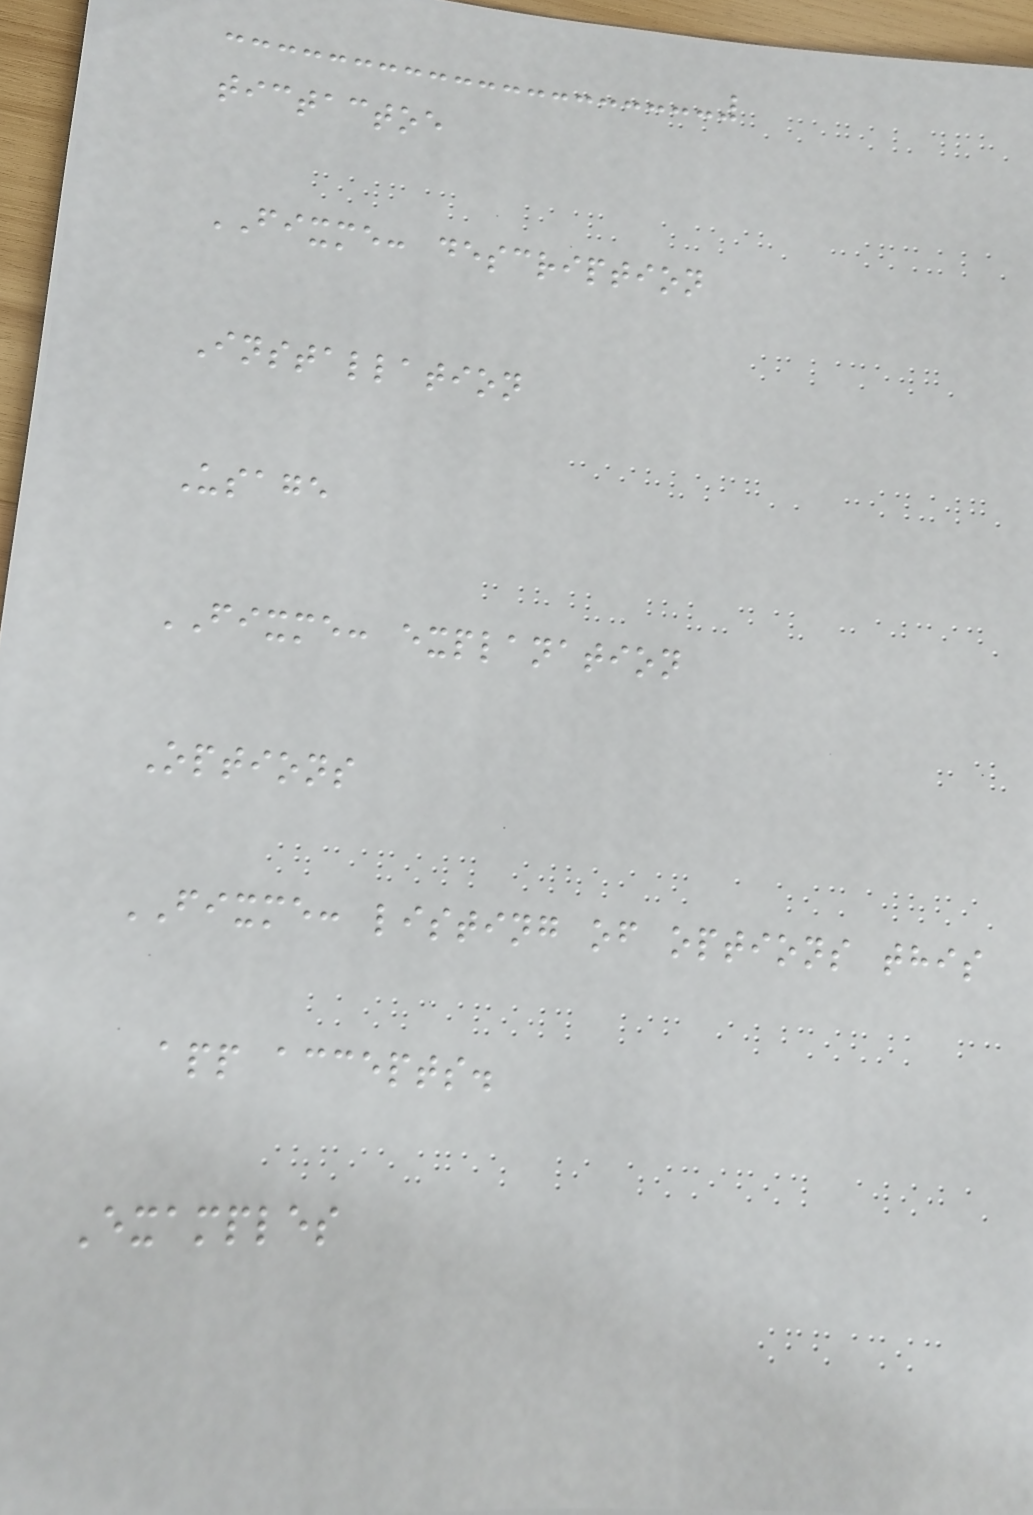tictactoe
FIXME: description
Installation
Usage
FIXME: explanation
Options
FIXME: listing of options this
app accepts.
Examples
